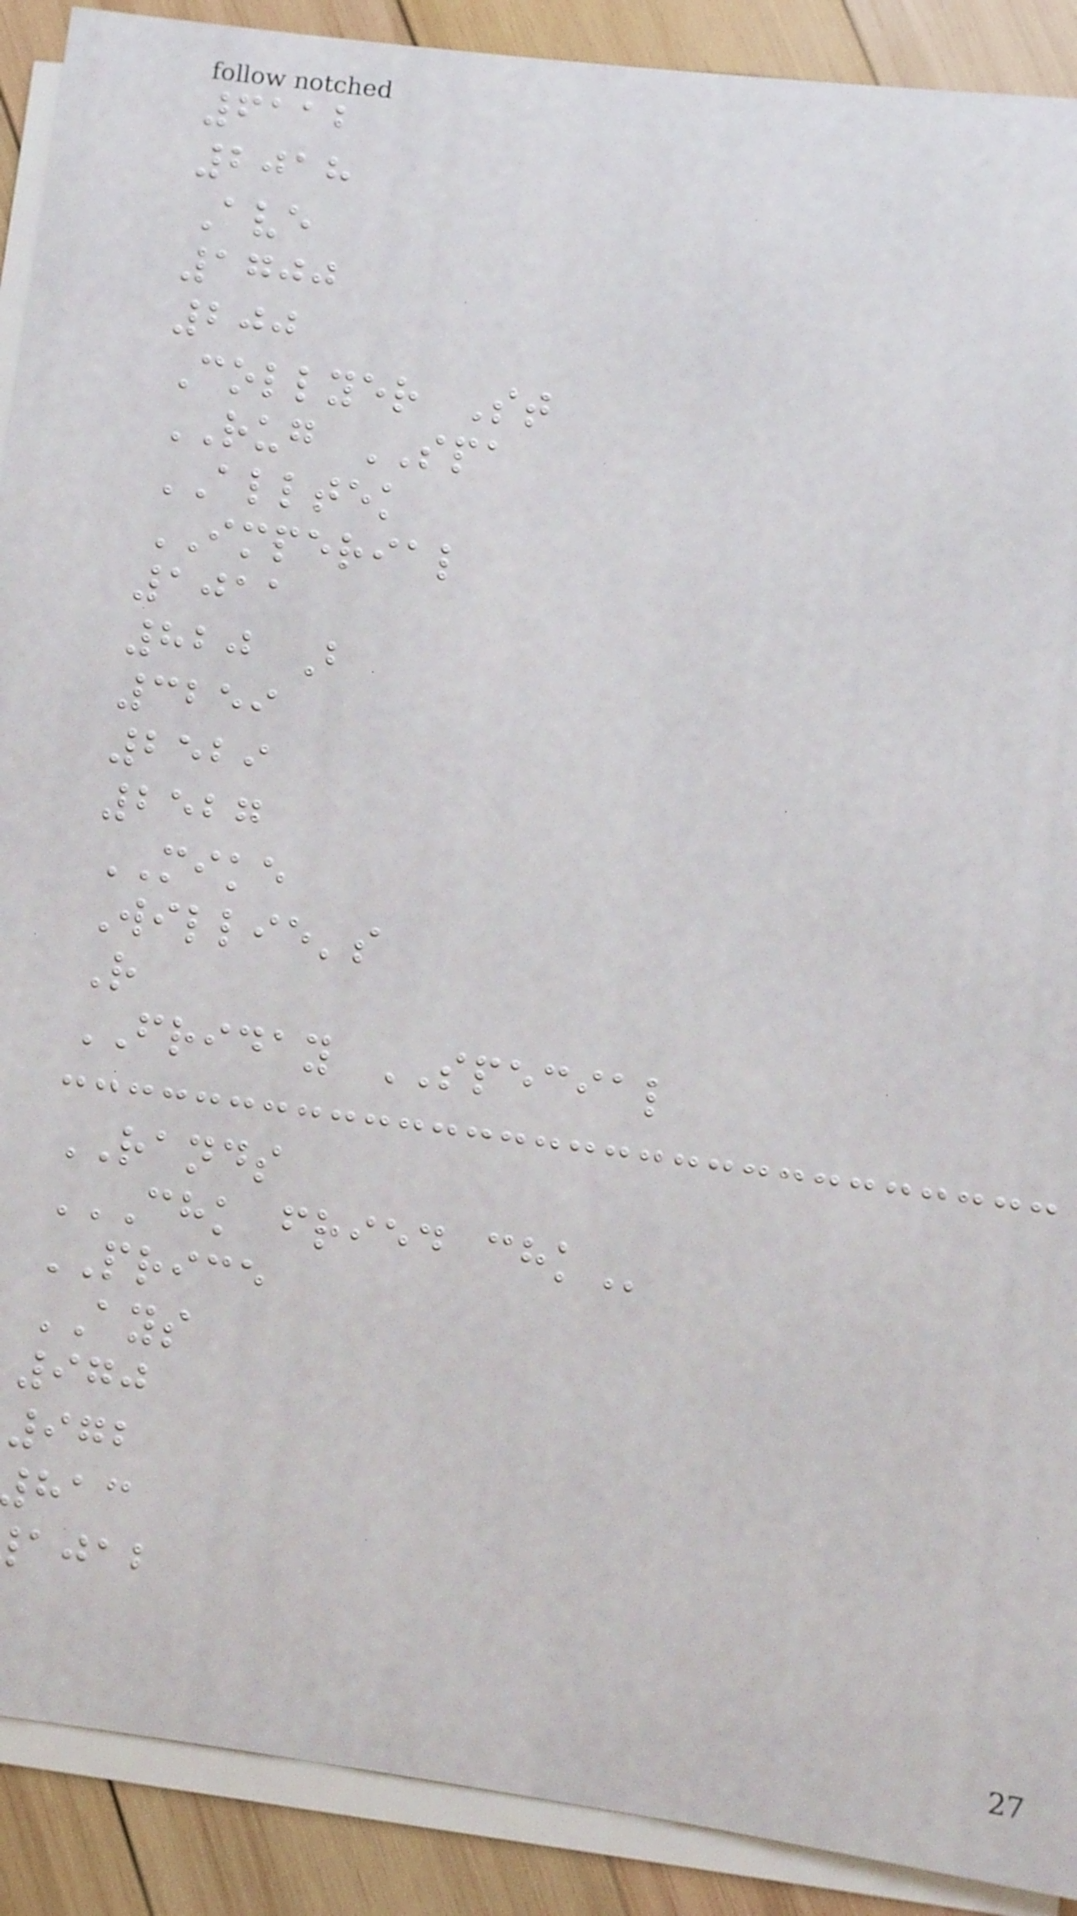6112
2018
Ave
1700
200
Collyer St
RUG SPA
ALLTEK
IMPERIAL
1011
820 B
3259
2529
2527
MIKE
Willie's
R
FRIDAY SPECIAL
RANDS
CHK FRIED CHK
PRICE
AYS
970
972
ajab
